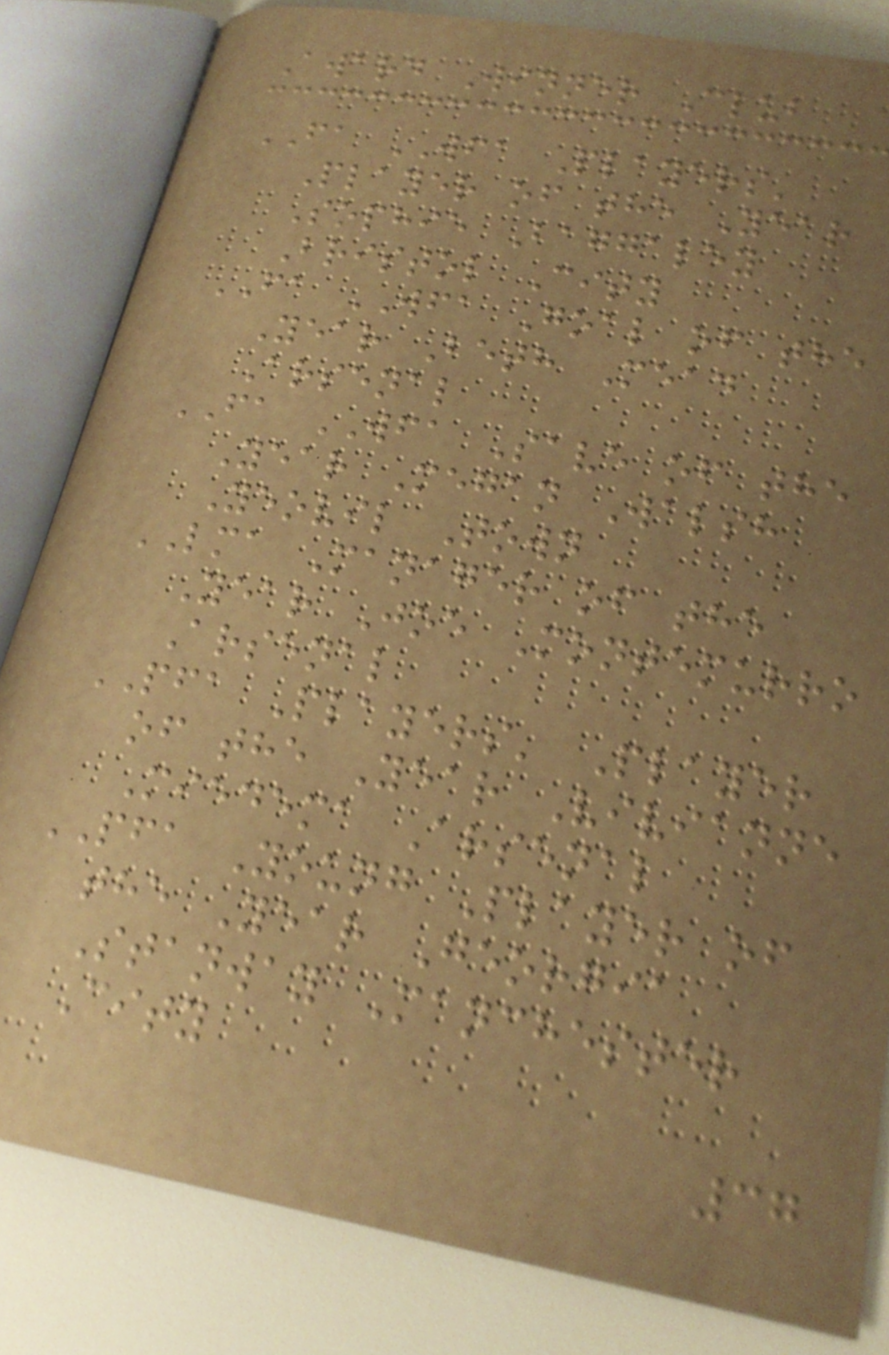Award Winner Club
FA WFA Players'
Player of the Year
Sophie Baggaley
Bristol City
FA WFA Goal of the
Year Beth Mead
Arsenal
FA WFA Save of the
Year Megan Walsh
Yeovil Town
LMA Manager of the
Year Joe Montemurro
Arsenal
PFA Players' Player
of the Year Vivianne
Miedema Arsenal
PFA Young Player of
the Year Georgia
Stanway Manchester
City
37
